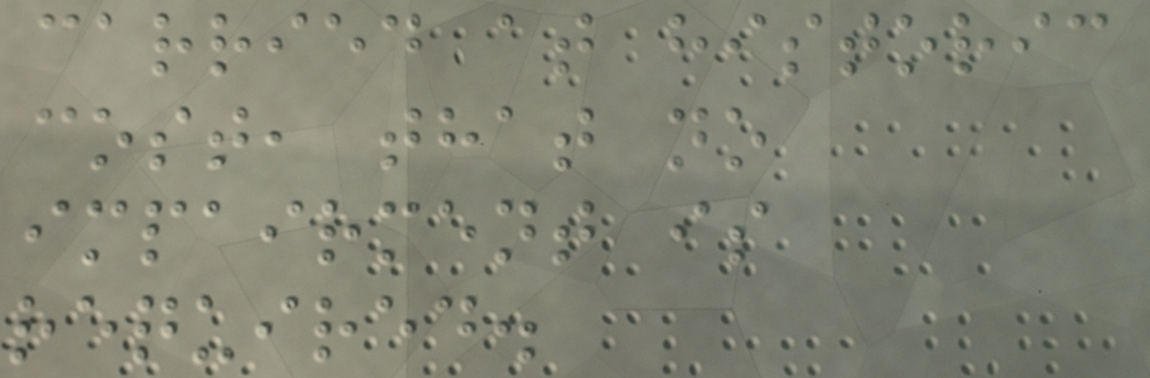carried at historic
cost, that no
impairment is
required.
